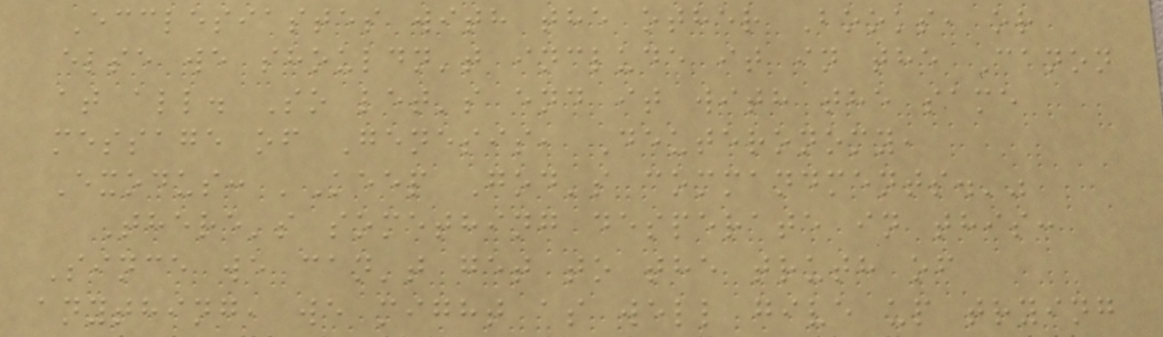Ecclesiastes with the other Books, or
else we shouldn't include it in the Canon
at all. So let's end it with the same
message of Genesis, Deuteronomy,
Exodus: 'Keep God's commandments.'"
There's something desperate in this:
Since we can't get to the truth of
anything, we might as well give up trying
